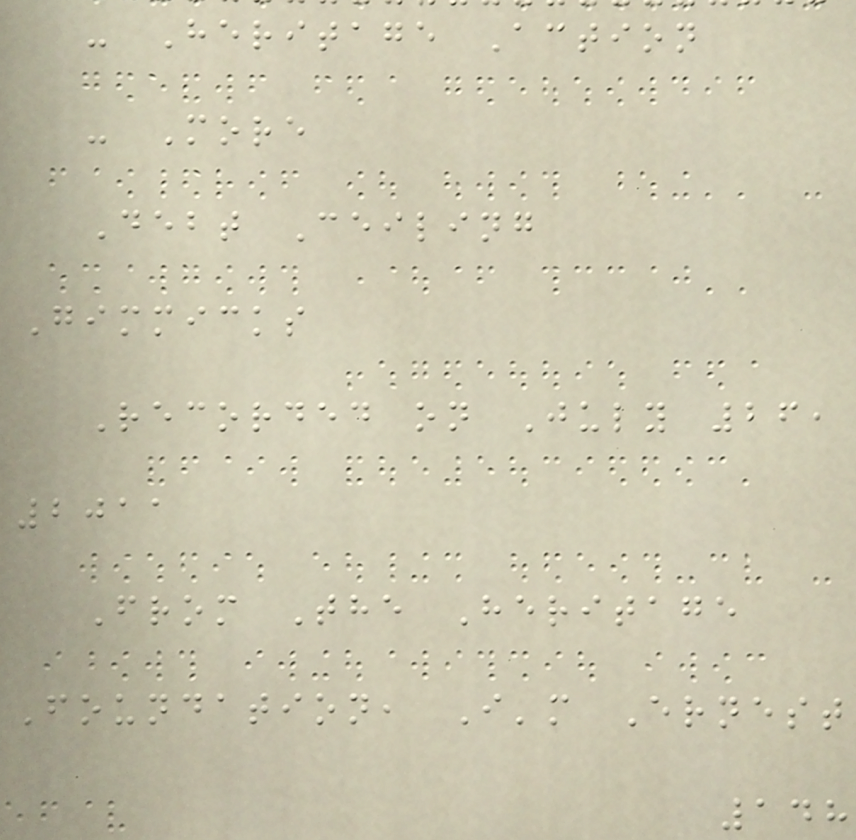- Heritage Action
- More
Debt Ceiling
Gimmicks
Recorded on July 26,
2011
From The Heritage
Foundation, I'm Ernest
148
